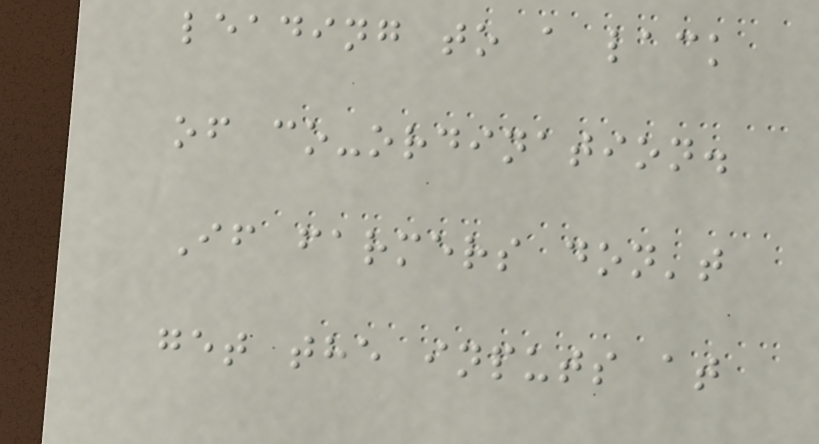leading to a lack
of co-ordination.
If farmers don't
get the inputs at
